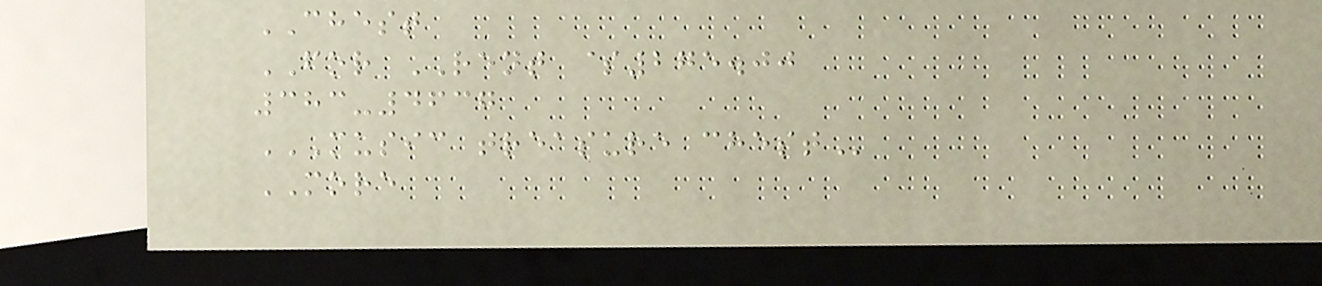CHEST
FOR RENT $275.00
383-4637
MUSIC TREASURE CHEST
MORE
